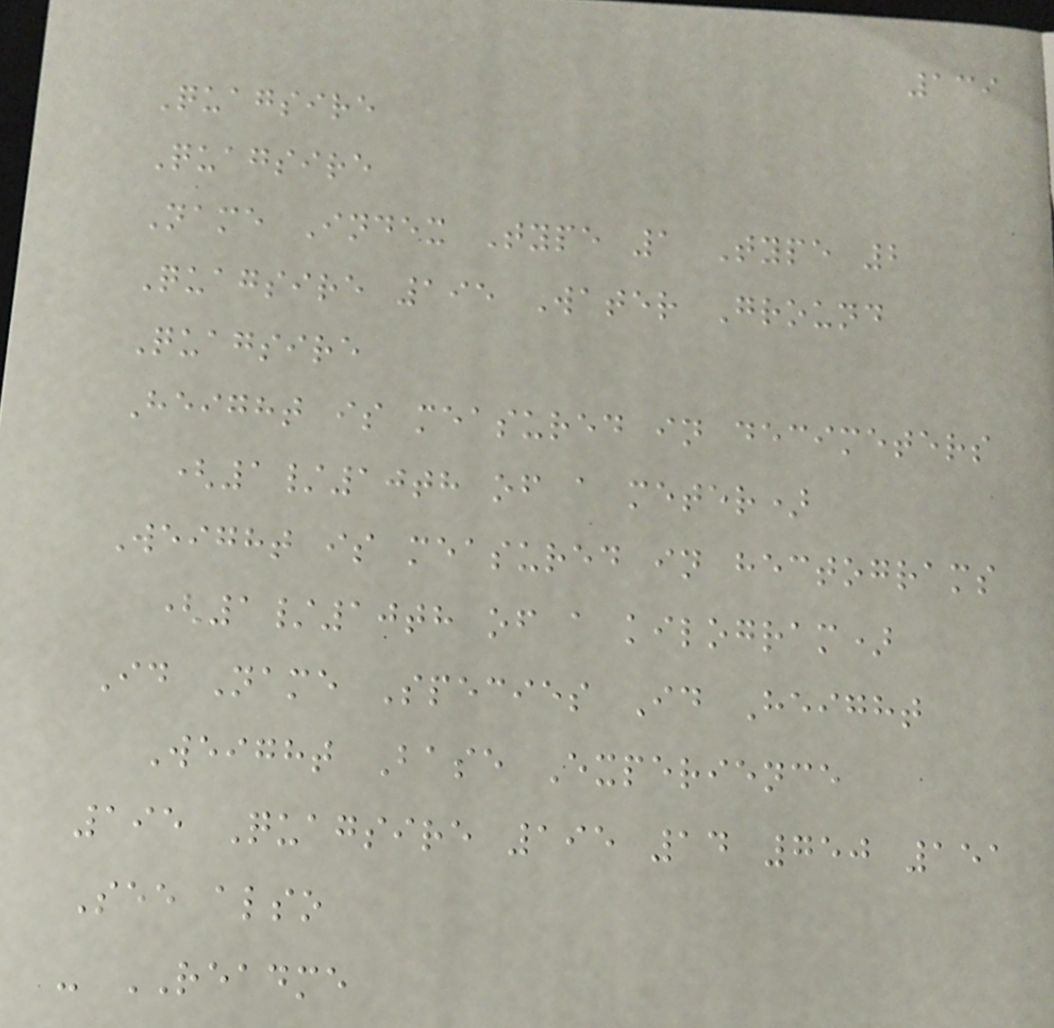139
Quagsire
Quagsire
Name Index Type 1 Type 2
Quagsire 195 Water Ground
Quagsire
Height is measured in decimeters
(1/10th of a meter)
Weight is measured in hectograms
(1/10th of a kilogram)
Id Name Species Id Height
Weight Base Experience
195 Quagsire 195 14 750 151
See also
- README
